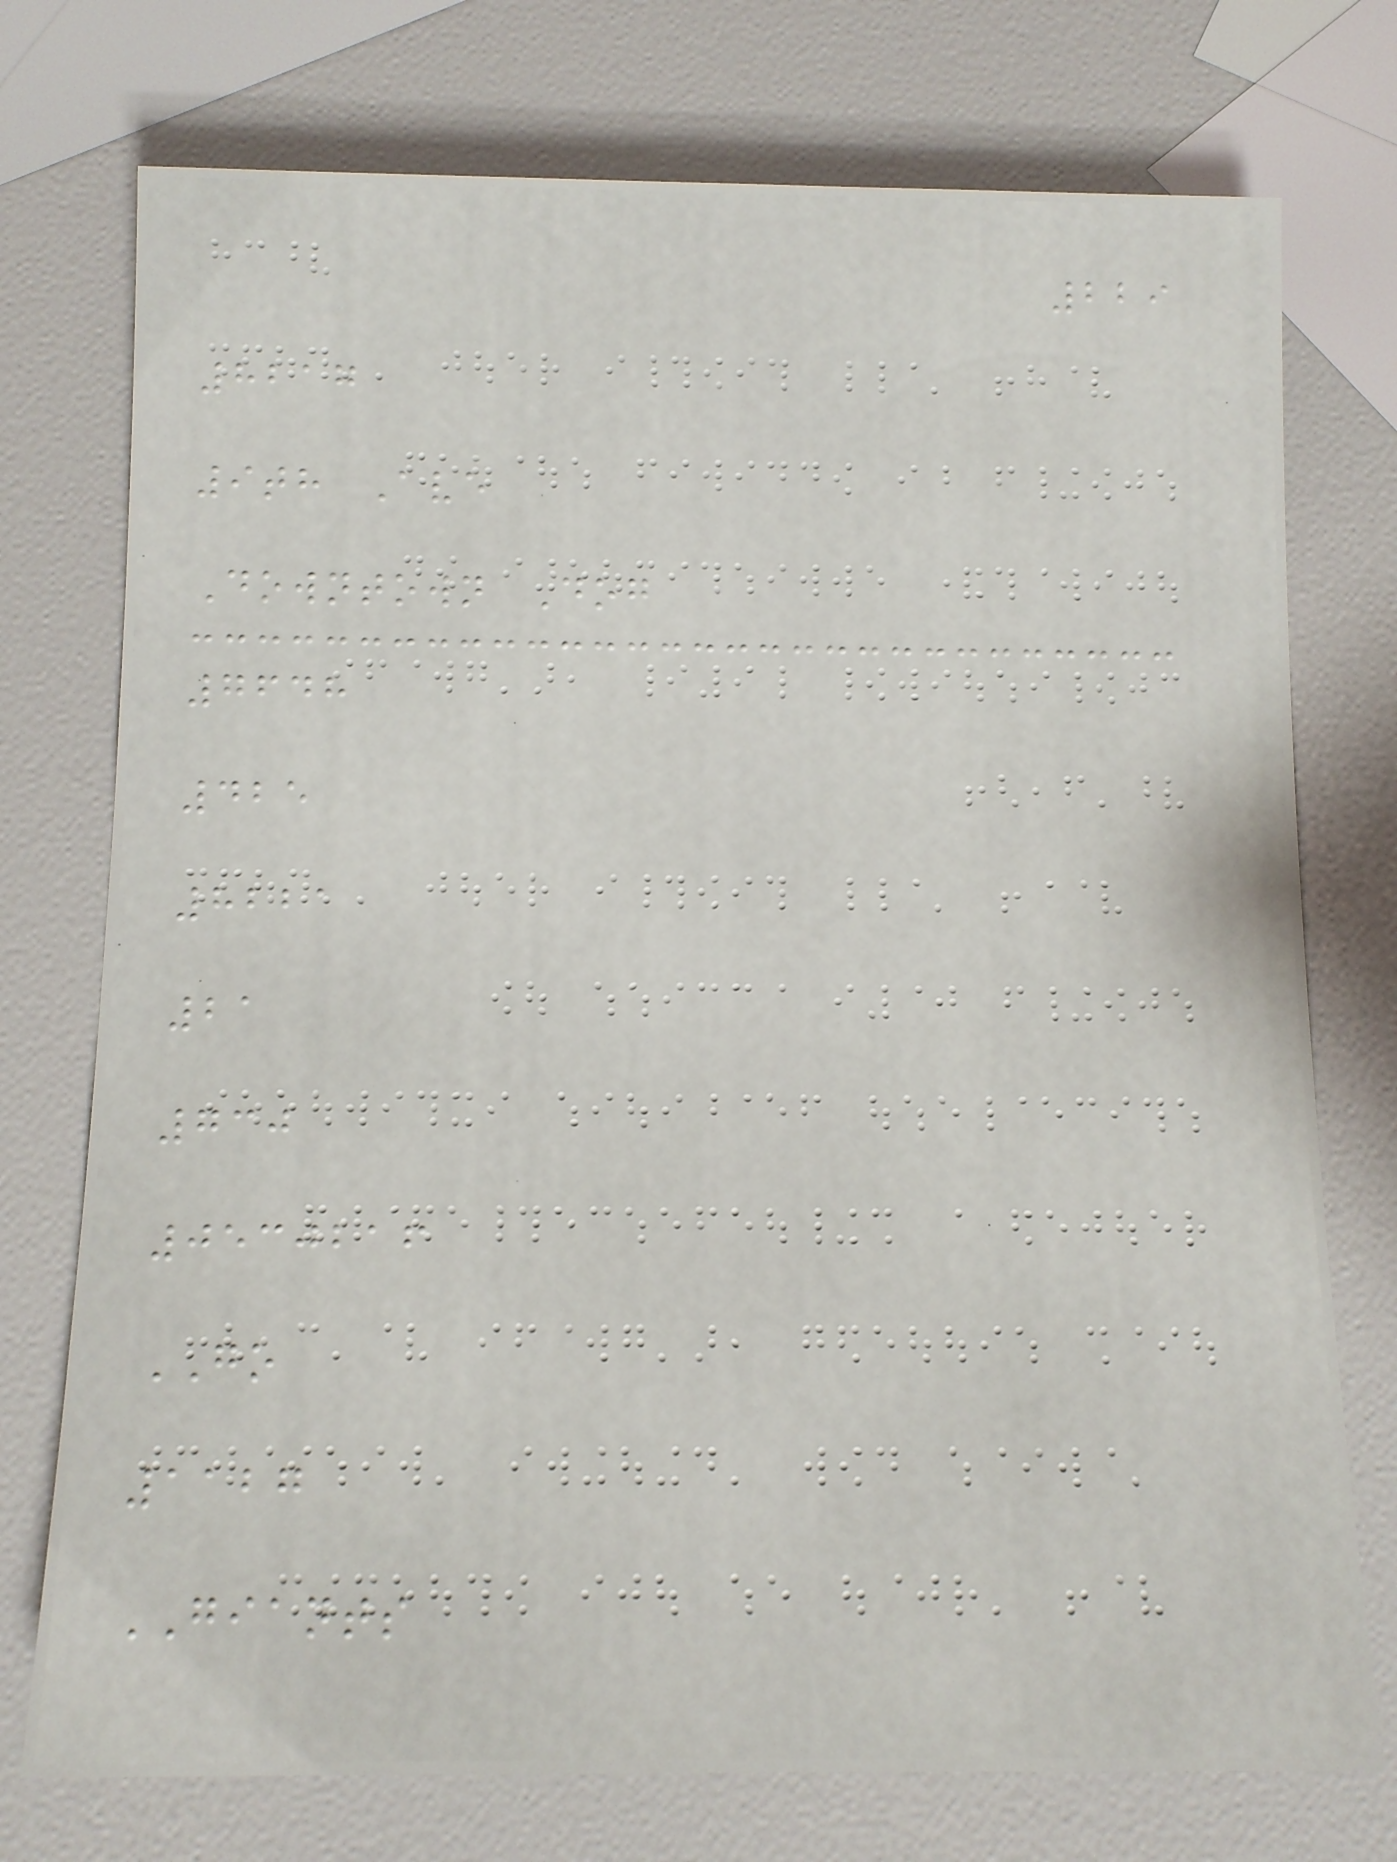229
8217
9th Ave
Downtown Dog
7648
425
8221
21
730
0530216
GO
1127
GIANTS
